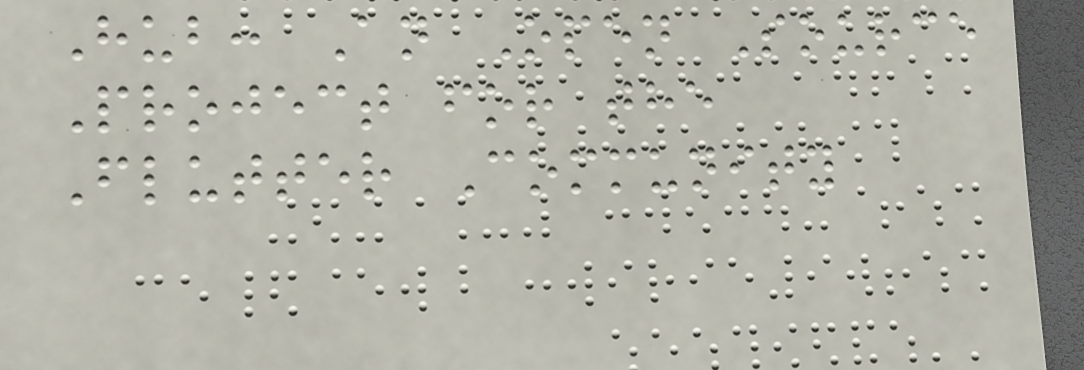Hub: An Open Source
Project for the
Flutter Community
